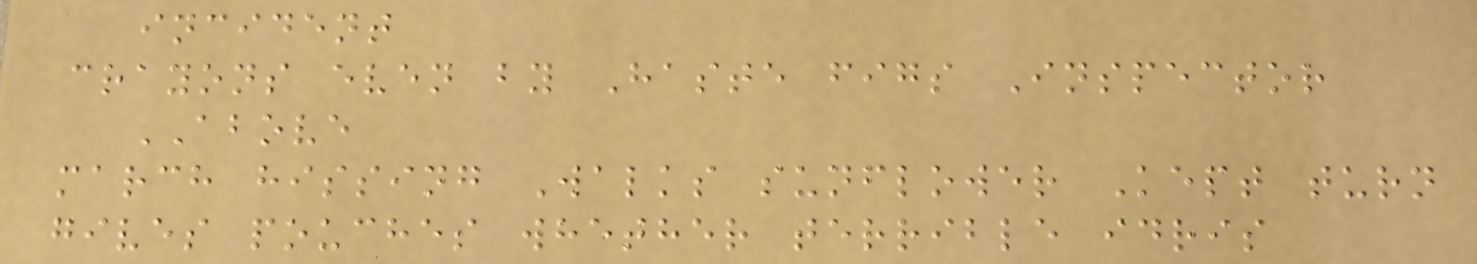incident
crayons even by Haste figs Inspector
ABOVE
march hissing Walks sunflower Kept turn
gives pouches whether terrible idris
